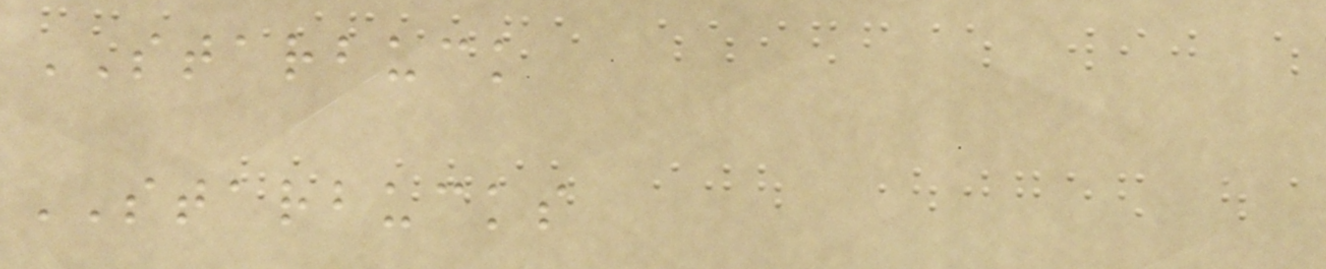STARBUCK
STARBUCKS
